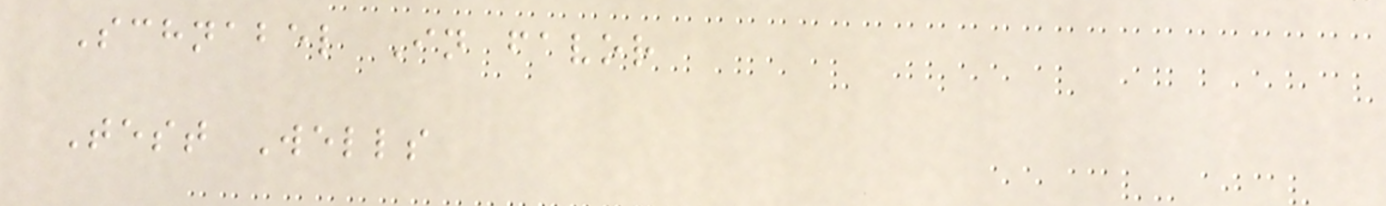Schnabel In favor
Test Wells
